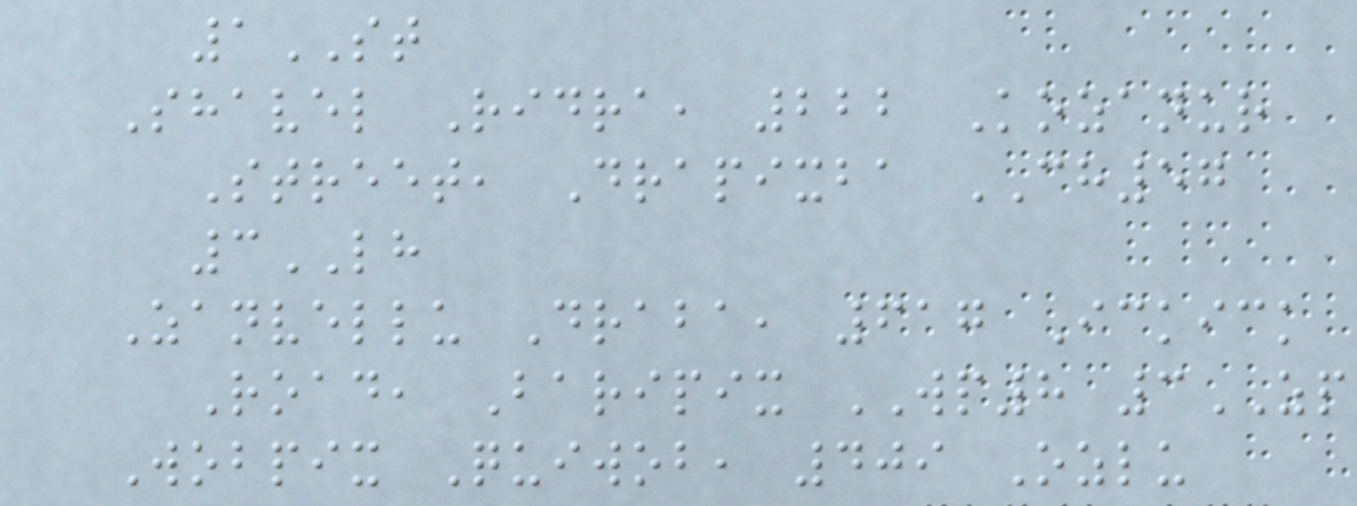1ST
Shavel Ridra, 222 Kozanur
Street, Drapixba CH57
3LH
Zanvellu Draba, 617 Ickick
Road, Baripix WP8 3ZP
Wobpix Quiwob, 409 Ozlu
